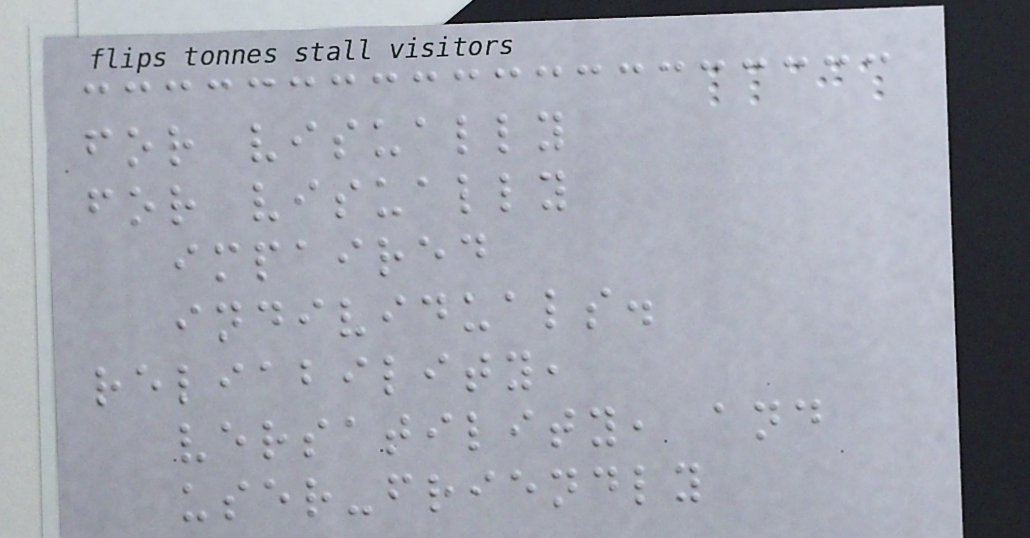for visually
for visually
impaired
individuals.
reliability,
versatility, and
user-friendly
